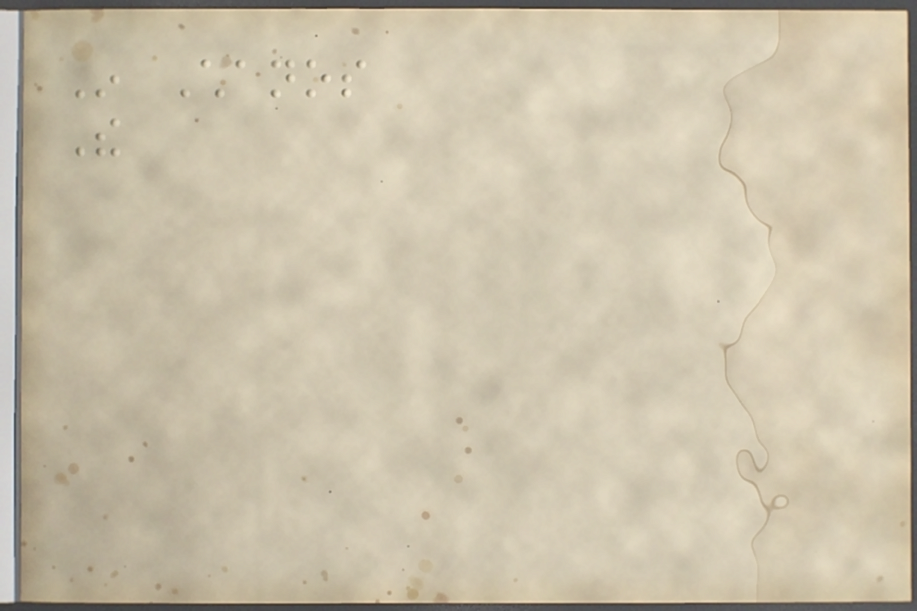In Chanos
The
